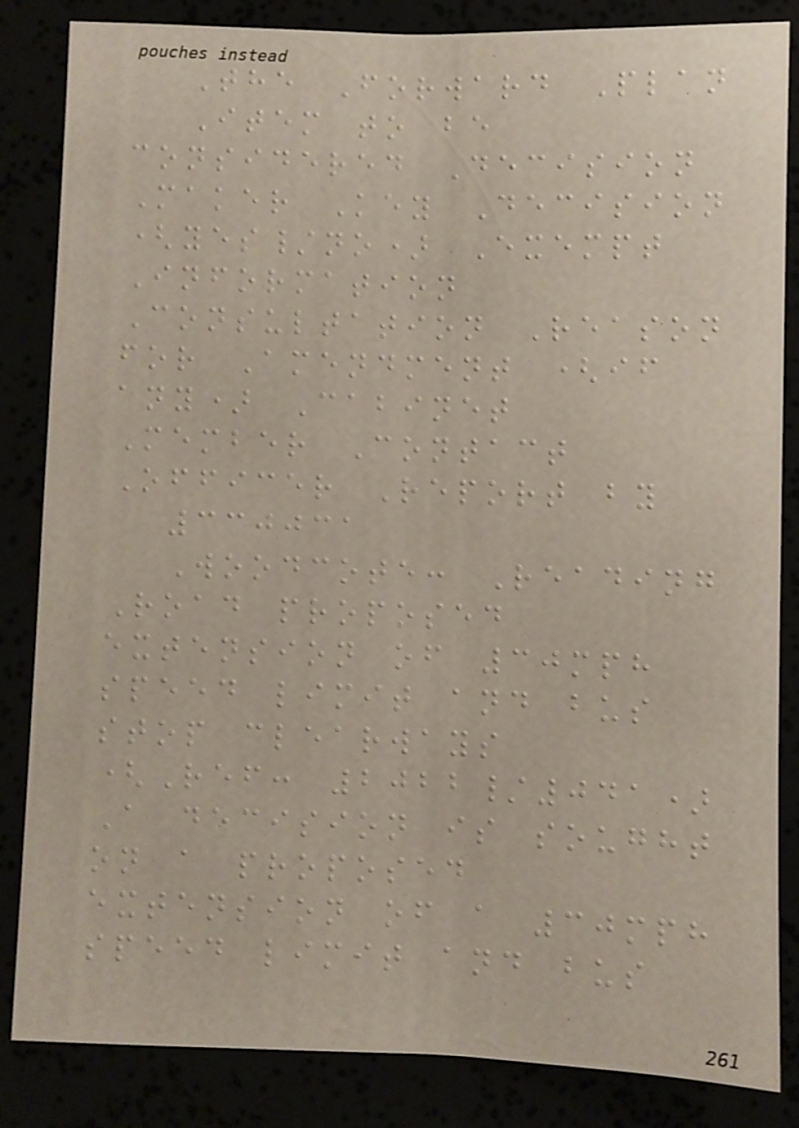The Forward Plan
Item to be
considered Decision
Maker Key Decision
(yes/no) Exempt
Information
Consultation Reason
for Amendment (if
any) Cabinet
Member Contact
Officer Report by
330031
Woodcote: Reading
Road proposed
extension of 30mph
speed limit and bus
stop clearways
(Ref: 2022/041)
A decision is sought
on a proposed
extension of a 30mph
speed limit and bus
